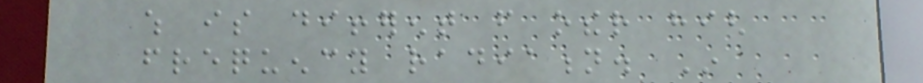which is different from other high
frequency radiation. In
